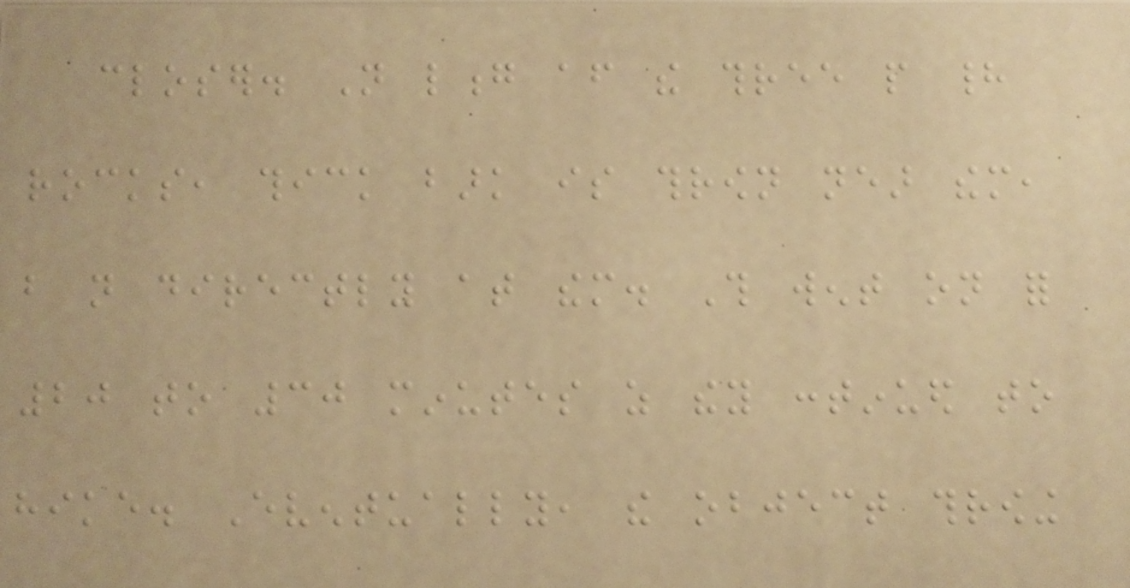closer. Not long after the three people had
rocks, thick bark is thrown near them,
but not directly at them. This went on for
20 to 30 minutes as they continued to
hike. Eventually, the object throwing
